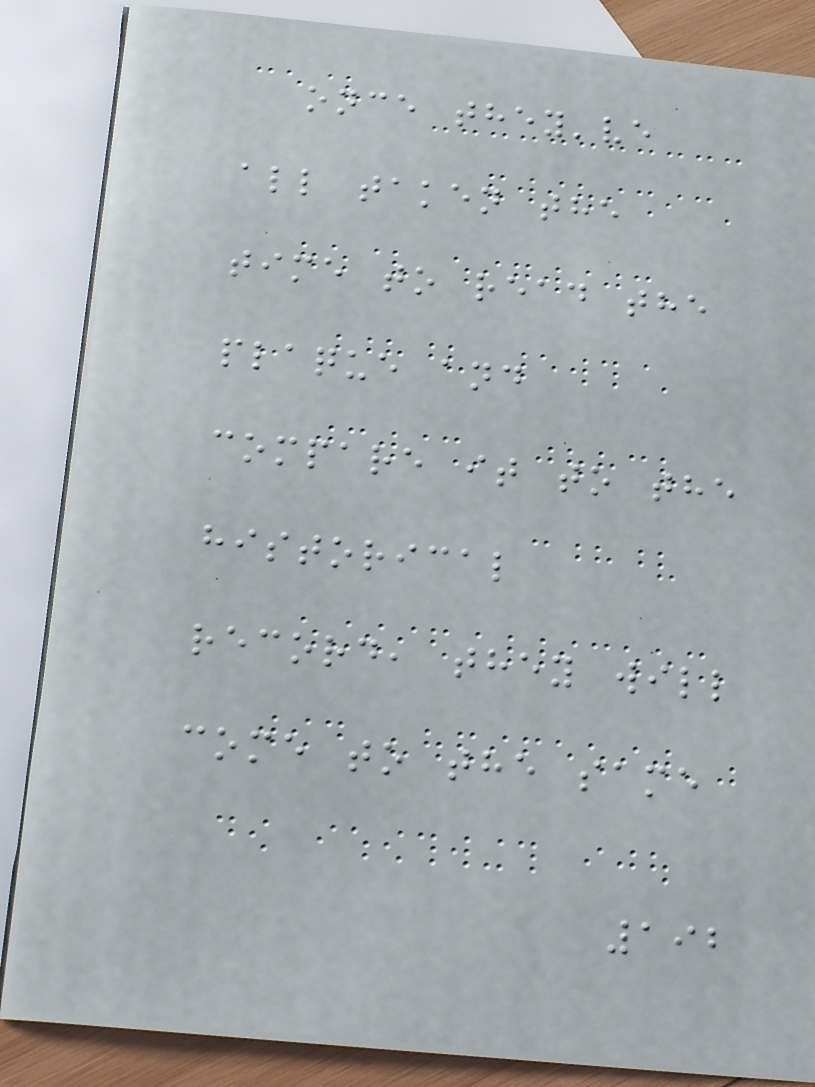once they've
all taken the
time to read the
plaque and
compare it to the
historical
record, they will
come to the same
192
